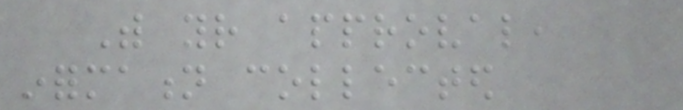With your approval,
information collected
